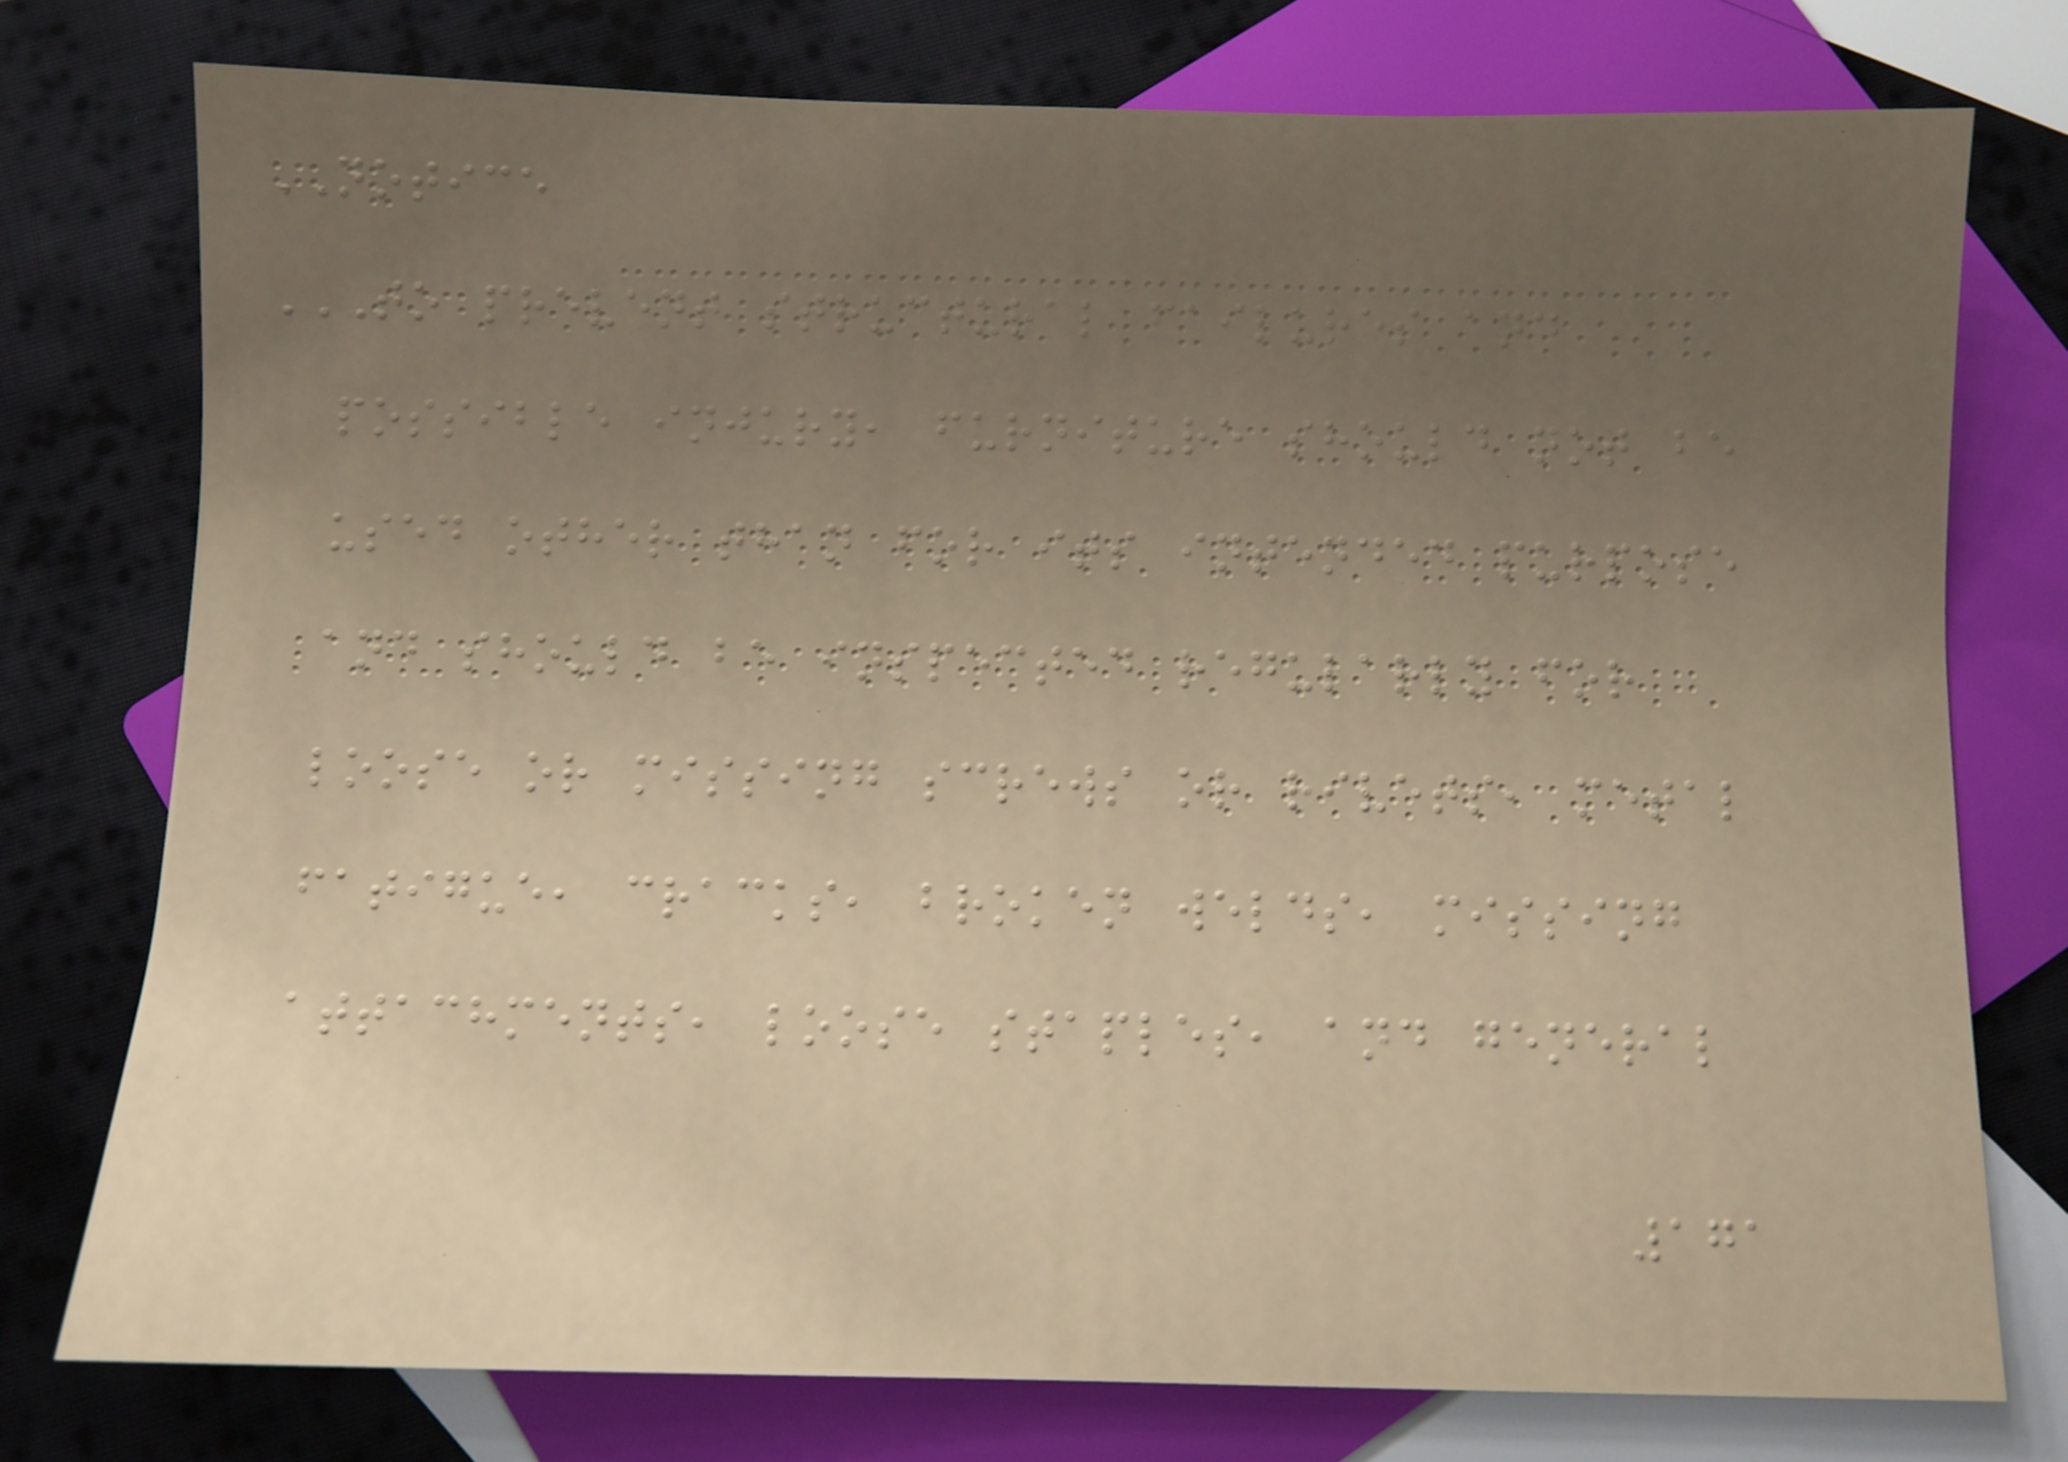NOTICE
TO PREVENT STRUCTURAL FAILURES AND
POSSIBLE INJURY, FURNITURE SHOULD NOT BE
USED OTHER THAN FOR ITS INTENDED PURPOSE
AND SHOULD BE INSPECTED REGULARLY FOR
LOOSE OR MISSING SCREWS OR RIVETS, METAL
FATIGUE, CRACKS, BROKEN WELDS, MISSING
ATTACHMENTS, LOOSE STAPLES, AND GENERAL
171
